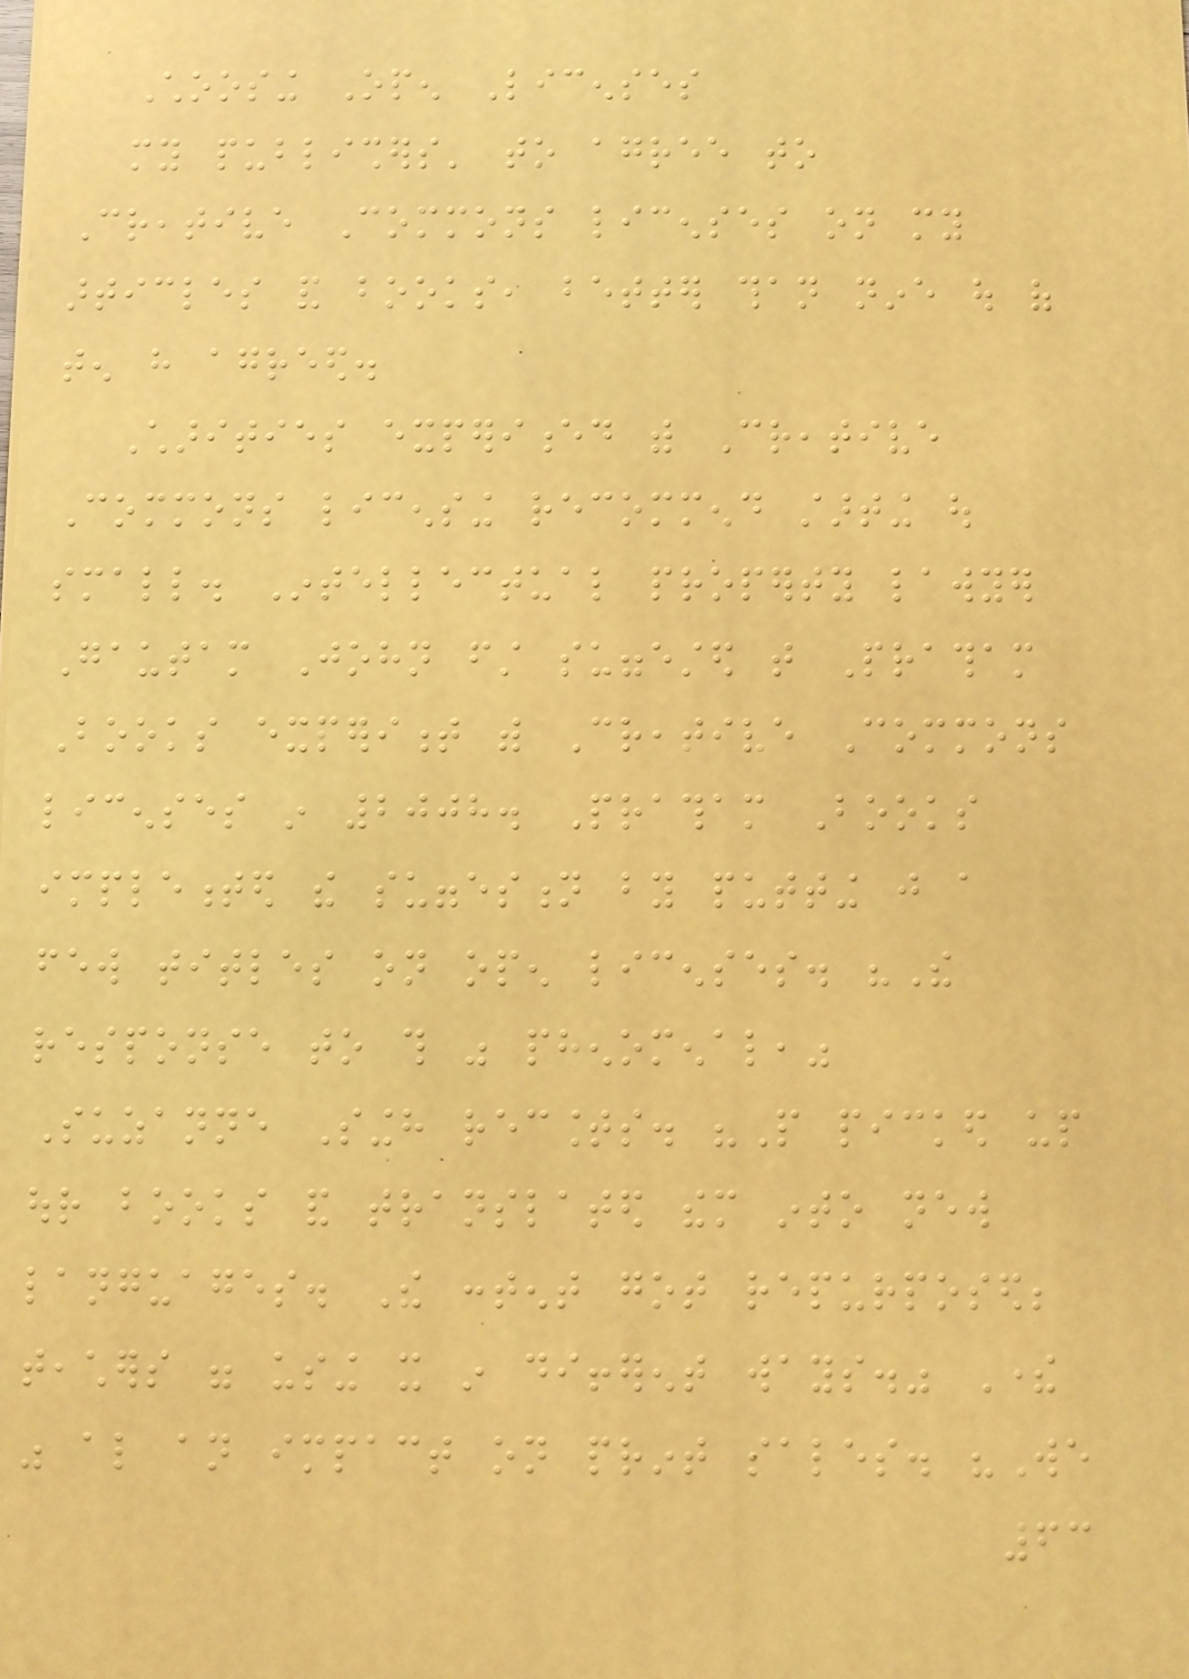Choosing Open Licenses
my publishers' to agree to
Creative Commons licenses on my
articles and books, better than nine out of
ten have agreed.
Charities experienced with Creative
Commons licensing recommend starting out
small. Intellectual property lawyer
Gautam John first suggested that Pratham
Books experiment with Creative Commons
licenses in 2008. Pratham Books
implemented the suggestion by putting just a
few titles on open licenses. "The
response to this was phenomenal,"
Suzanne Singh recounts. "People picked up
our books and translated them into new
languages. The content got repurposed;
teachers were using it in different ways." There
was also an impact on print sales. "We
63
